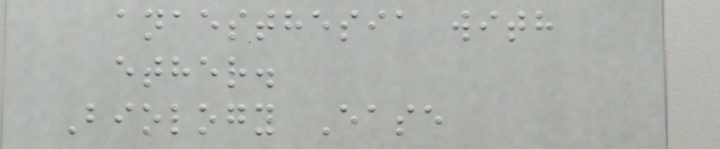anaesthesia with
ether.
Biology Ease
